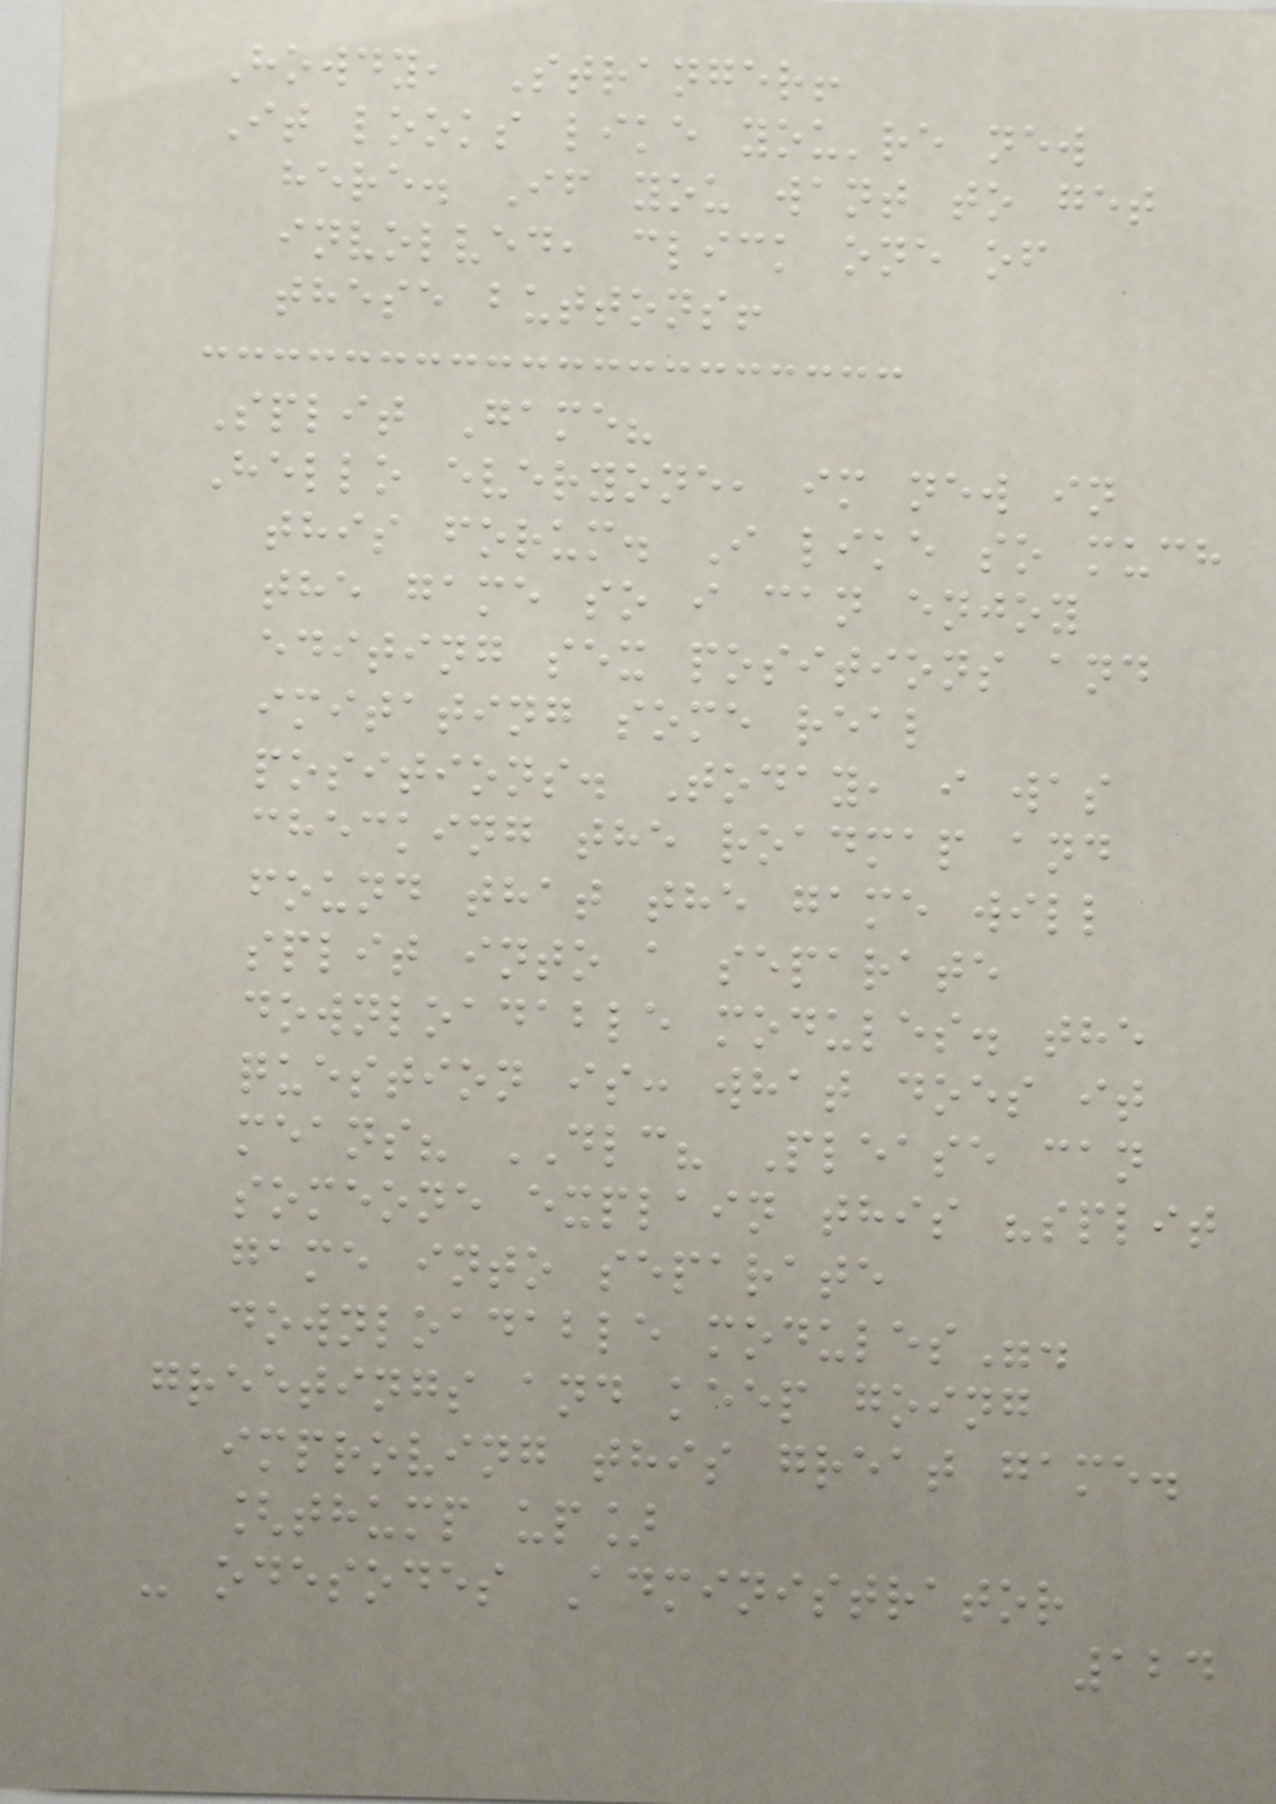Howdy, Stranger!
It looks like you're new
here. If you want to get
involved, click one of
these buttons!
Split Game?
Hello everyone, im new in
this forum. I like so much
the game so i can enjoy
editing sex positions and
imitating some real
positions. Today, i was
checking the roadmap and
found that the game will
split into a separate
downloadable modules. the
question is: what does it
means? DLC? Please can
someone explain this "split
game into separate
downloadable modules".
greetings and keep going
improving this great game.
[thump up]
- odesodes Administrator
124
